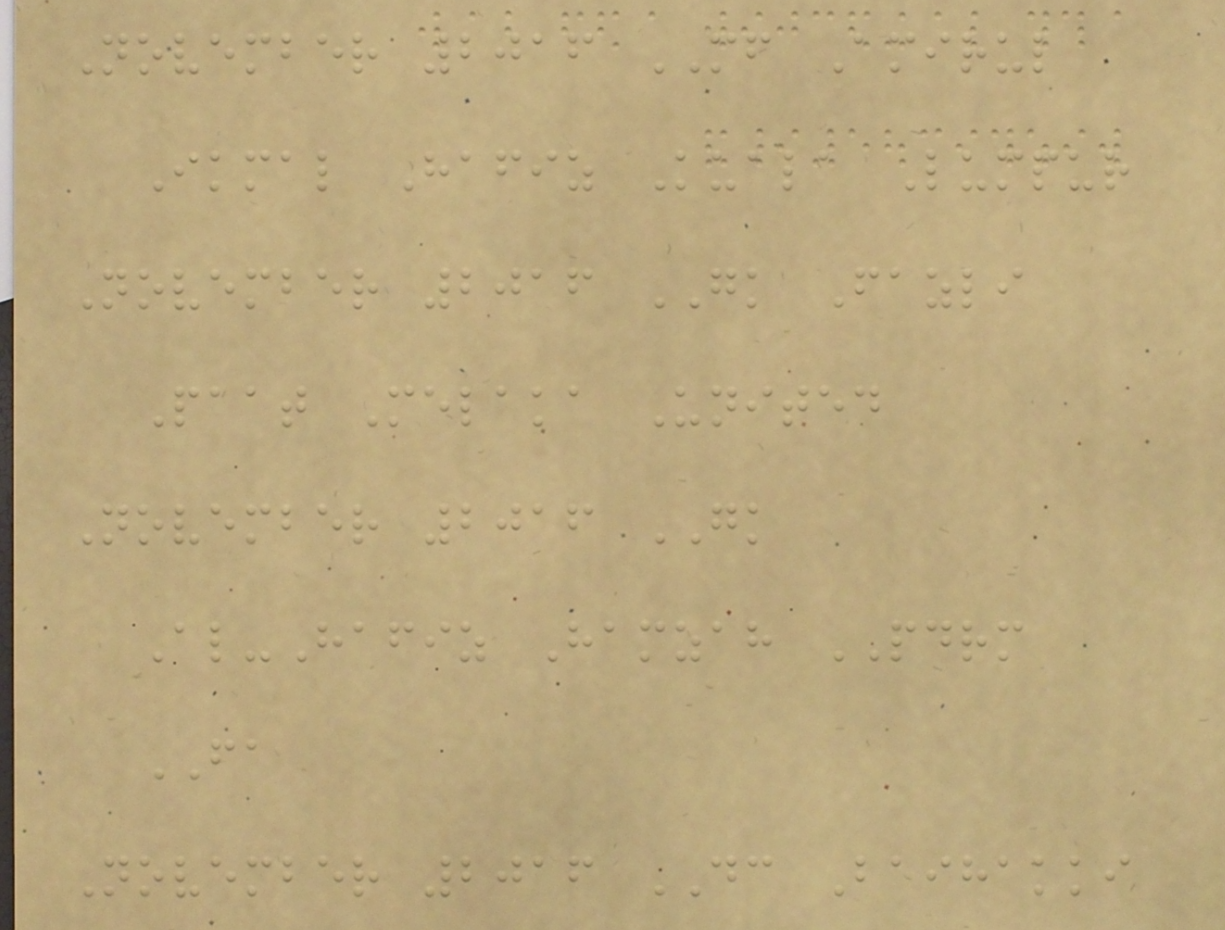November 2016 MF Amirul
Ikmal Hafiz Kuala Lumpur
November 2016 GK Fazli
Paat Melaka United
November 2016 GK
Al-Hafiz Hamzah PDRM
FA
November 2016 DC Baihakki
